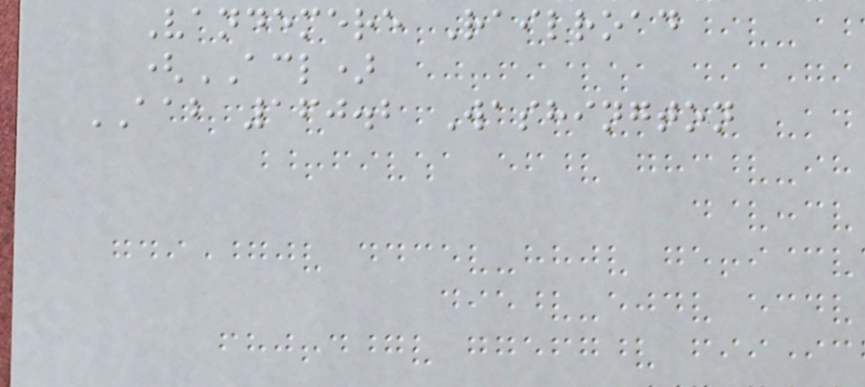Vandemere Railroad
(ACL)
AAB 160.2 Washington
